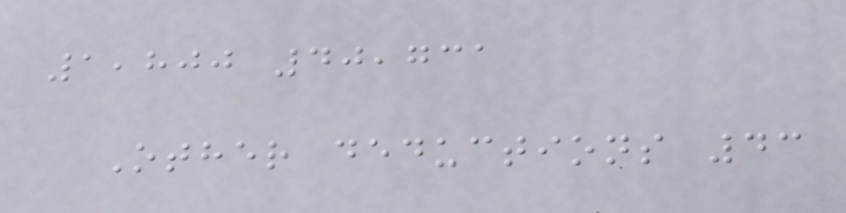1,800 40,731
Other deductions 43
